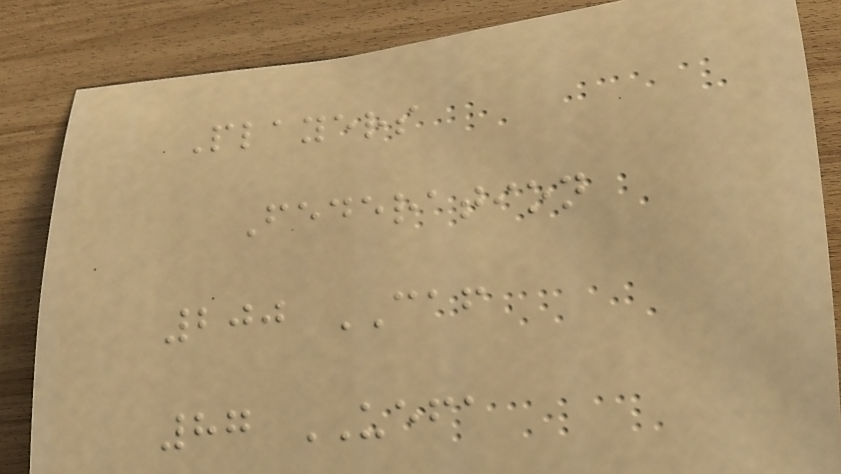Players
Federation
200 CAF
87 UEFA
